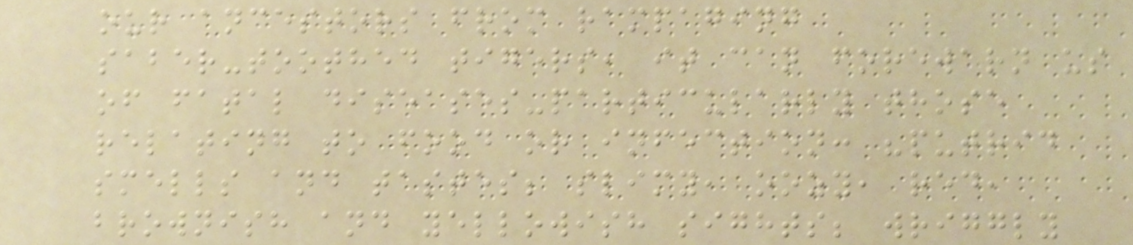our ancestors from rampaging
saber-toothed tigers, it can forewarn us
of fatal diseases-particularly those
relating to food or infection: "putrid
smells and tastes; slimy, oozy, red,
brownish and yellowish sights; wriggly
